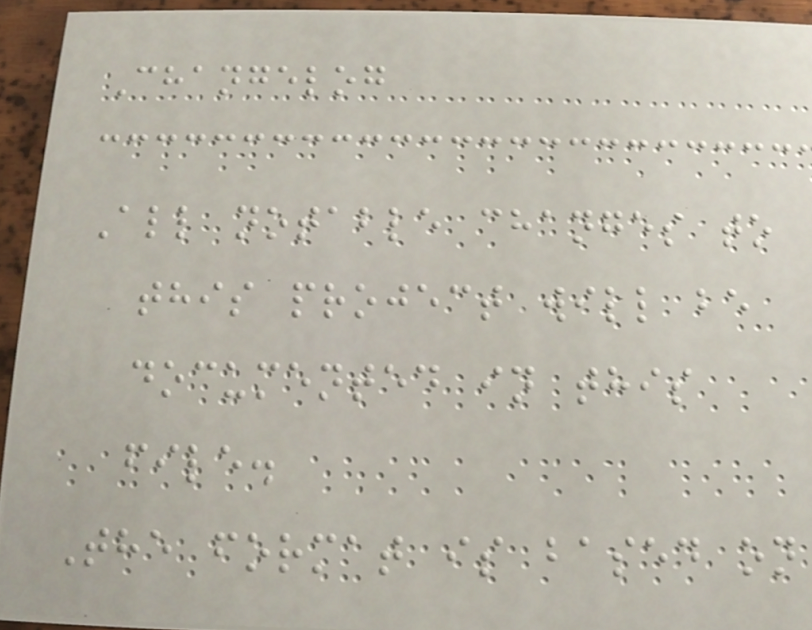Changelog
All notable changes to
this project will be
documented in this
file.
The format is based on
